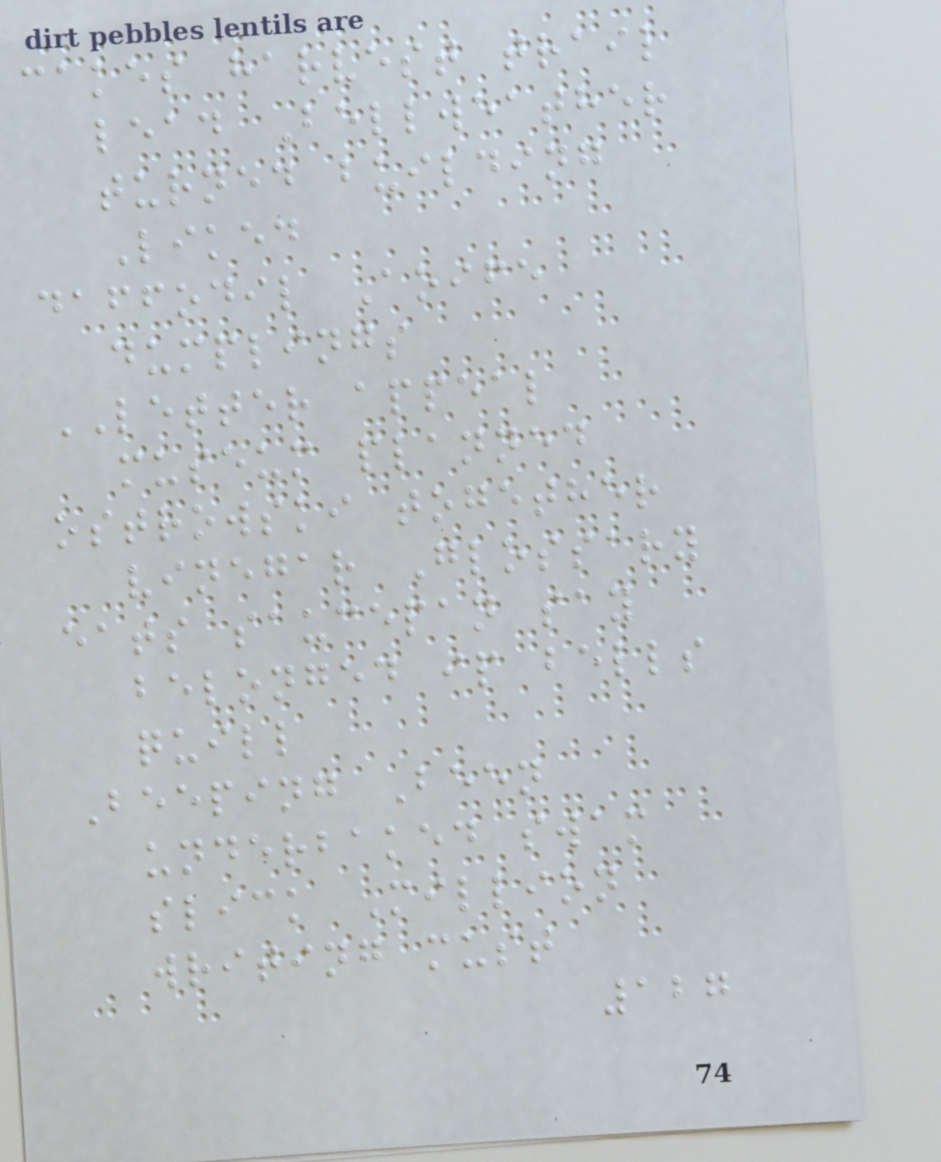cakes harvest trail
lead Bellweather
turned building
Liked
daffodil Aoife
dumplings
LETTER appeal
museum planned
ostrowski together
vinegar Glossary
eats saucepan say
belonged ip bells
quill
Beeping Been
underbaked swam
slick Million
writing must
127
